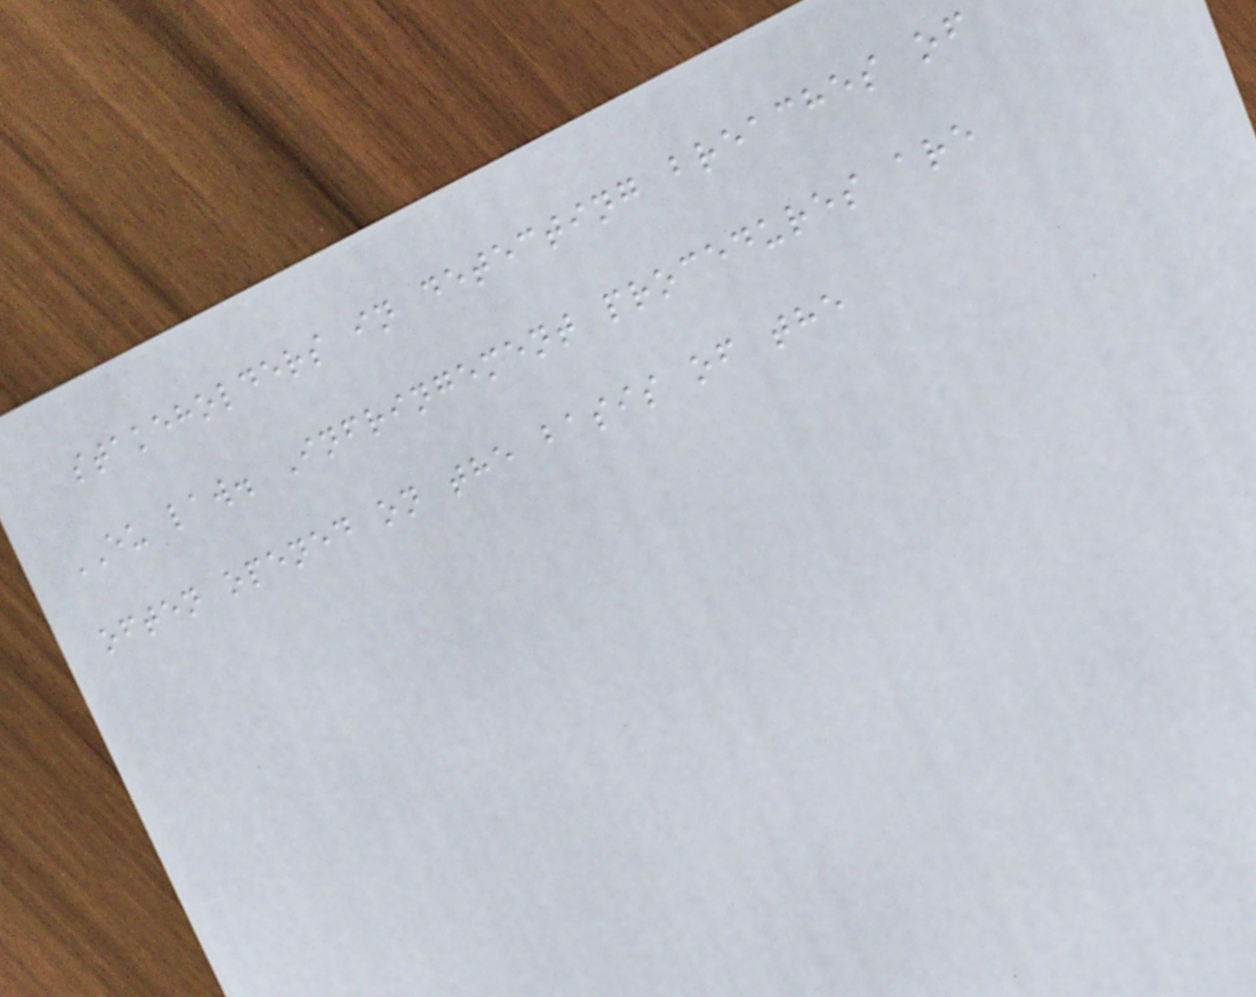stakeholders in detecting breaches of
EU law. Infringement procedures are
often opened on the basis of the
